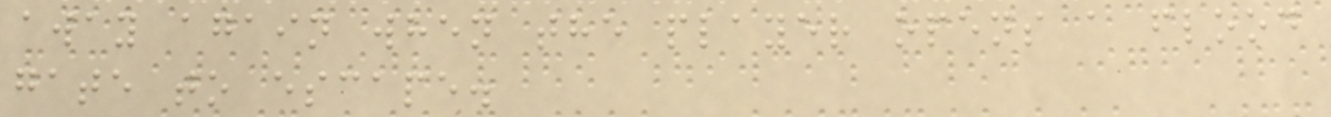away again when the player opens a flood
gate to escape.
